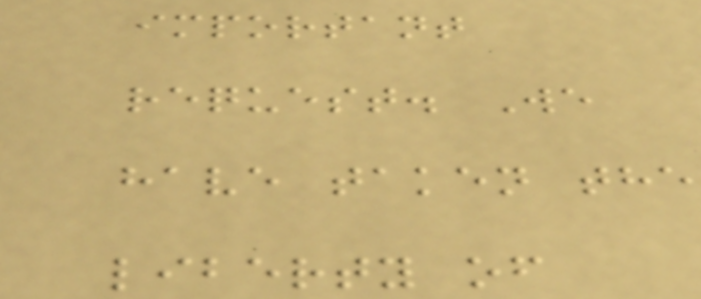important
request. We
have taken the
liberty of
